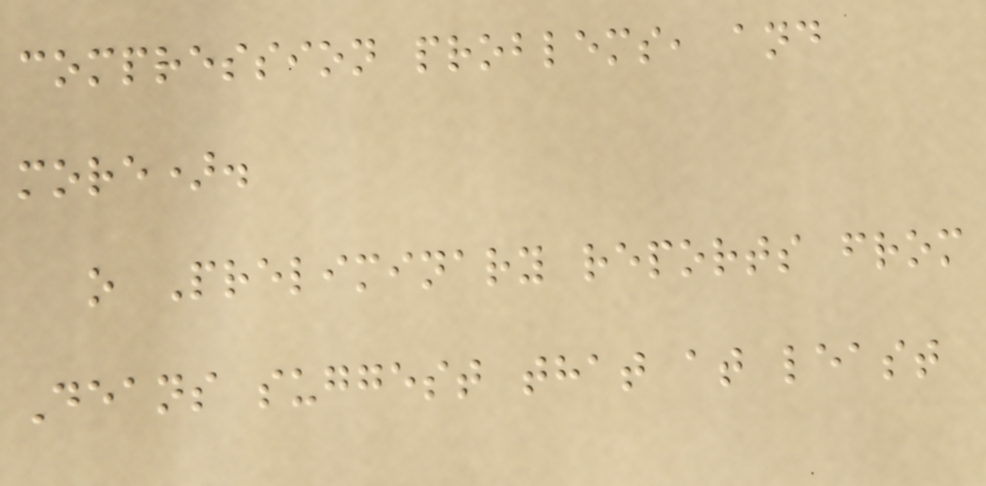compression problems, and
more).
o Preliminary reports from
Deans suggest that at least
